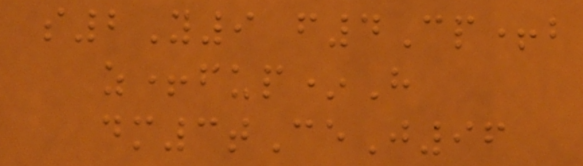s2Y9 f4Cp+b
z+fup*H
dm3tCeJ96
